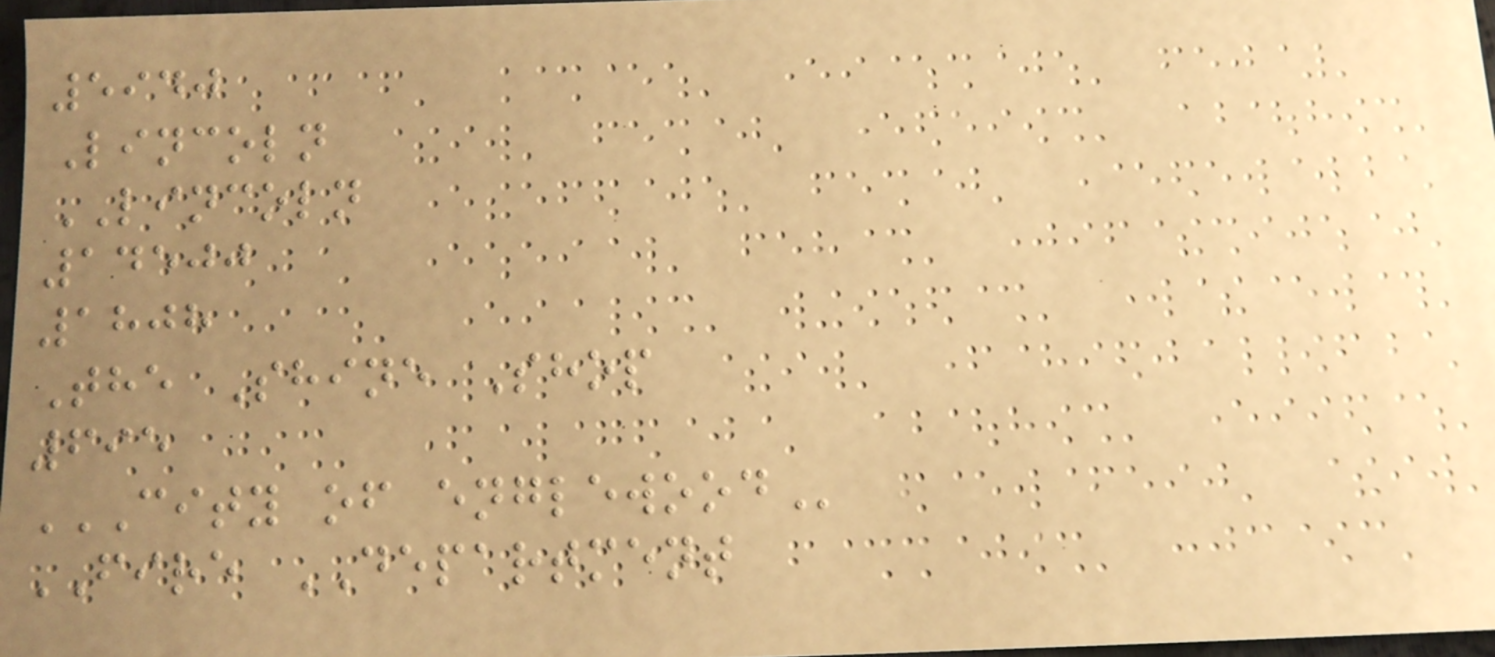5940
Lincoln
LINCOLN
14500
1808
The Shine Shop
695
CITY OF ENGLEWOOD
FIRE DEPARTMENT
